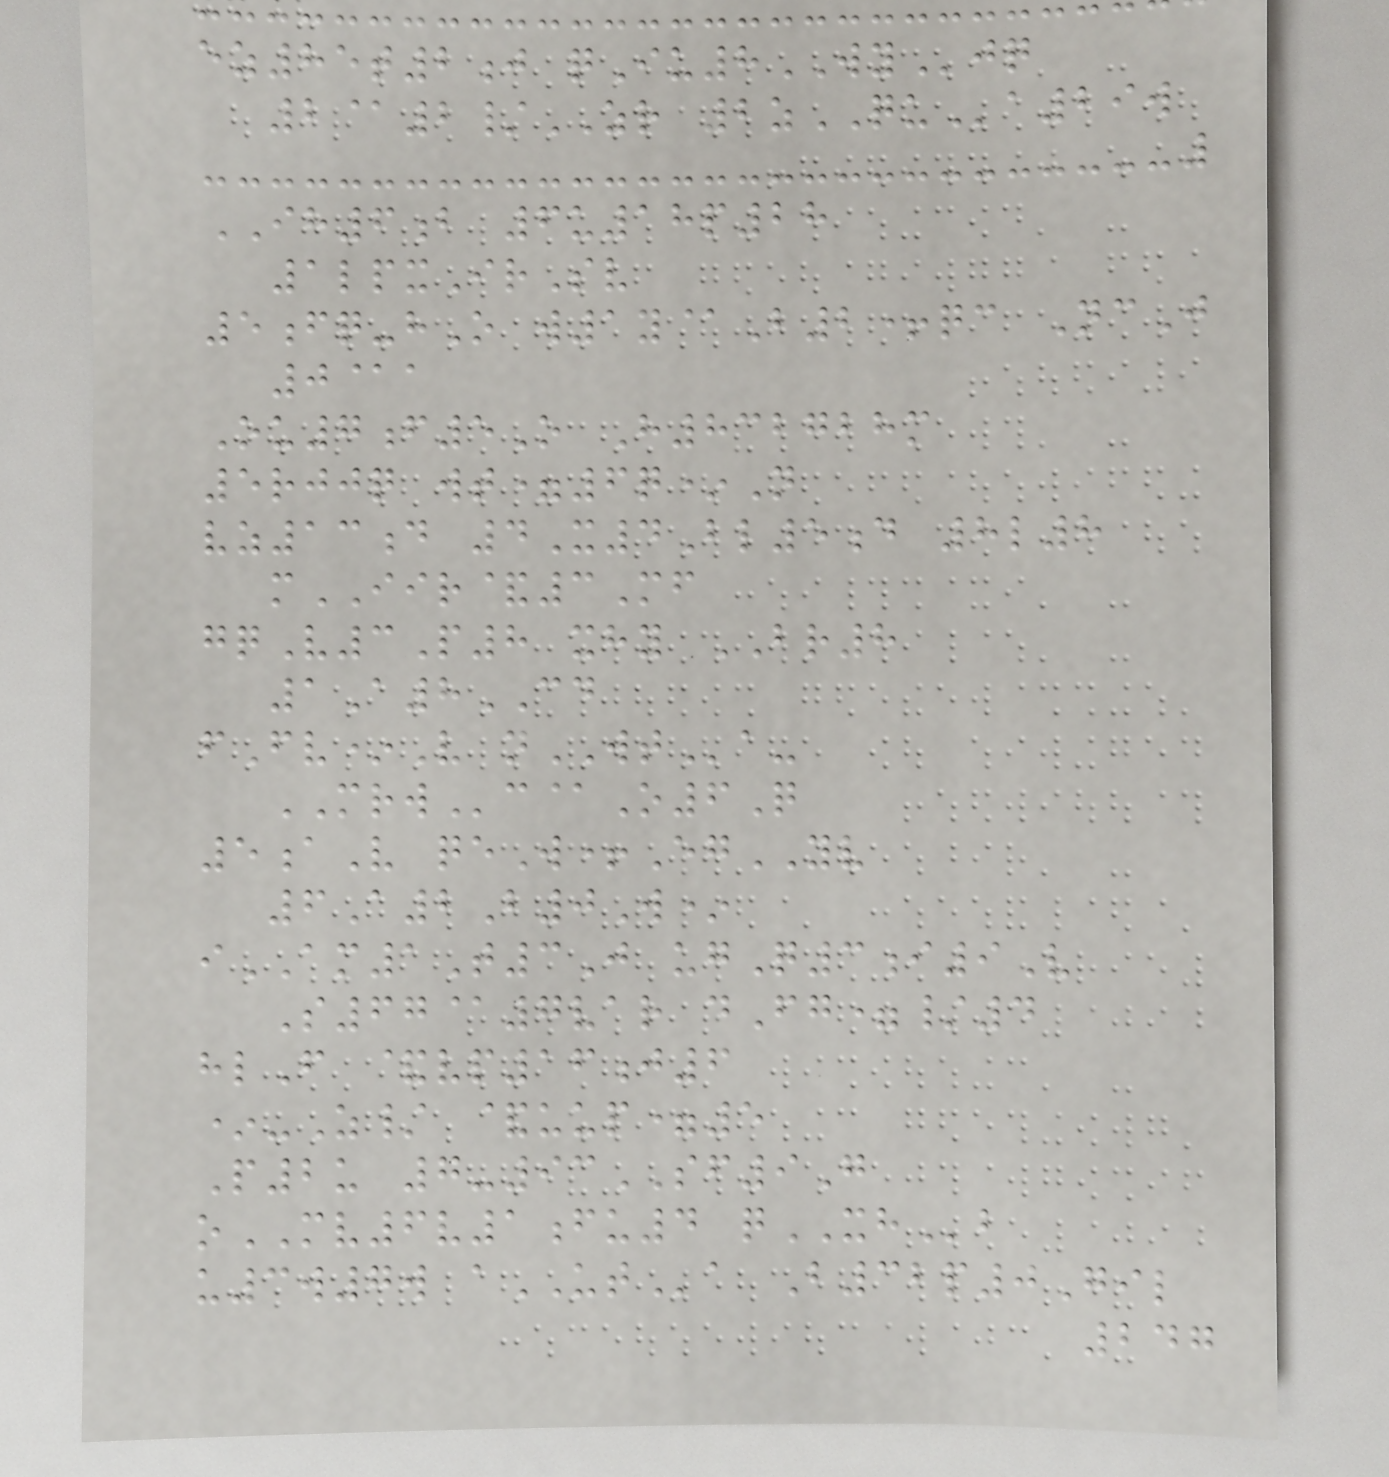ez85t2j qIu8WYjq
2@2/ZR 2zQUa29w
IH6b 6u18p28
1lpxIrSv
5fq-hO w1y@B2+qc NcJ
0@a
Ou7f5O H832728m
5rjjq wt=6q*N
vz13d 4X4Bl5d 8l8
mIIR&3Mf
gqV3P8 xhy BR8
1A8CD
fFv*V nWTa-
MRWc@O6Q
5aV qeW+EgYV
6A2B0W*
iAM1T3J ugQ3i9V
S67@7var dFg=/4
hlF &vp16j6
*-Z/ &uup=5
P2u 7-93SF9G
oMV6v1fu4 qXHb
u3w7w aUTa B32p0Gil
247
